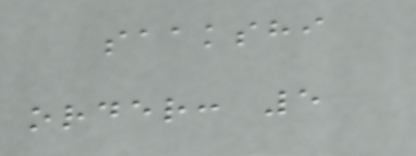saakshi
order: 5
